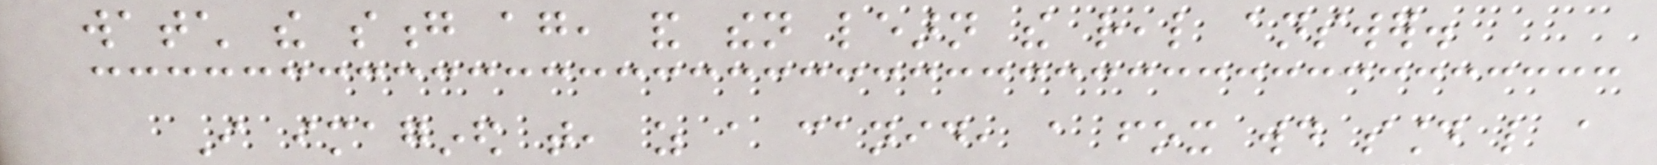watch the song again, and then learn the real answer.
I imagined that, as a canid, a fox would sound like a
